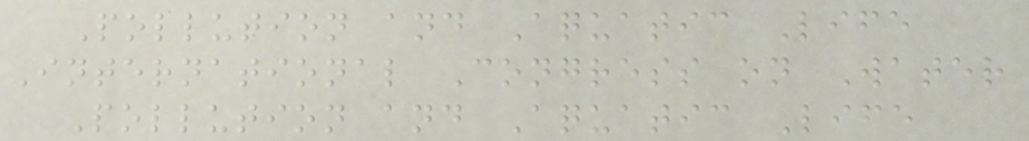Pollution and Aquatic Life
International Congress on Water
Pollution and Aquatic Life
